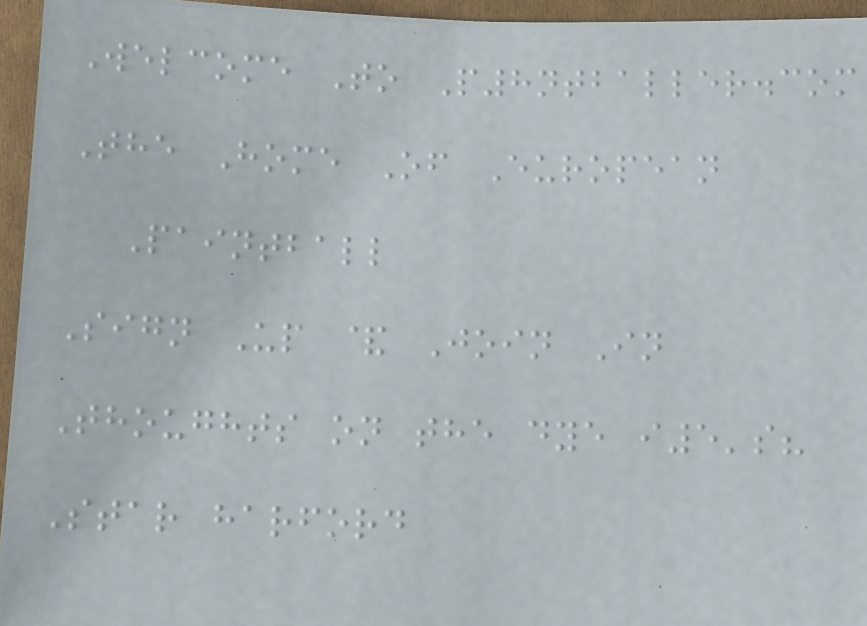Welcome To P8ntballer.com
The Home Of European
Paintball
Sign Up & Join In
Thoughts on the dye i5's?
Star harford
